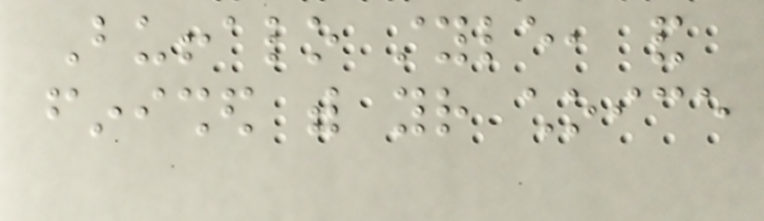Buffalo style, and
finished with your choice
